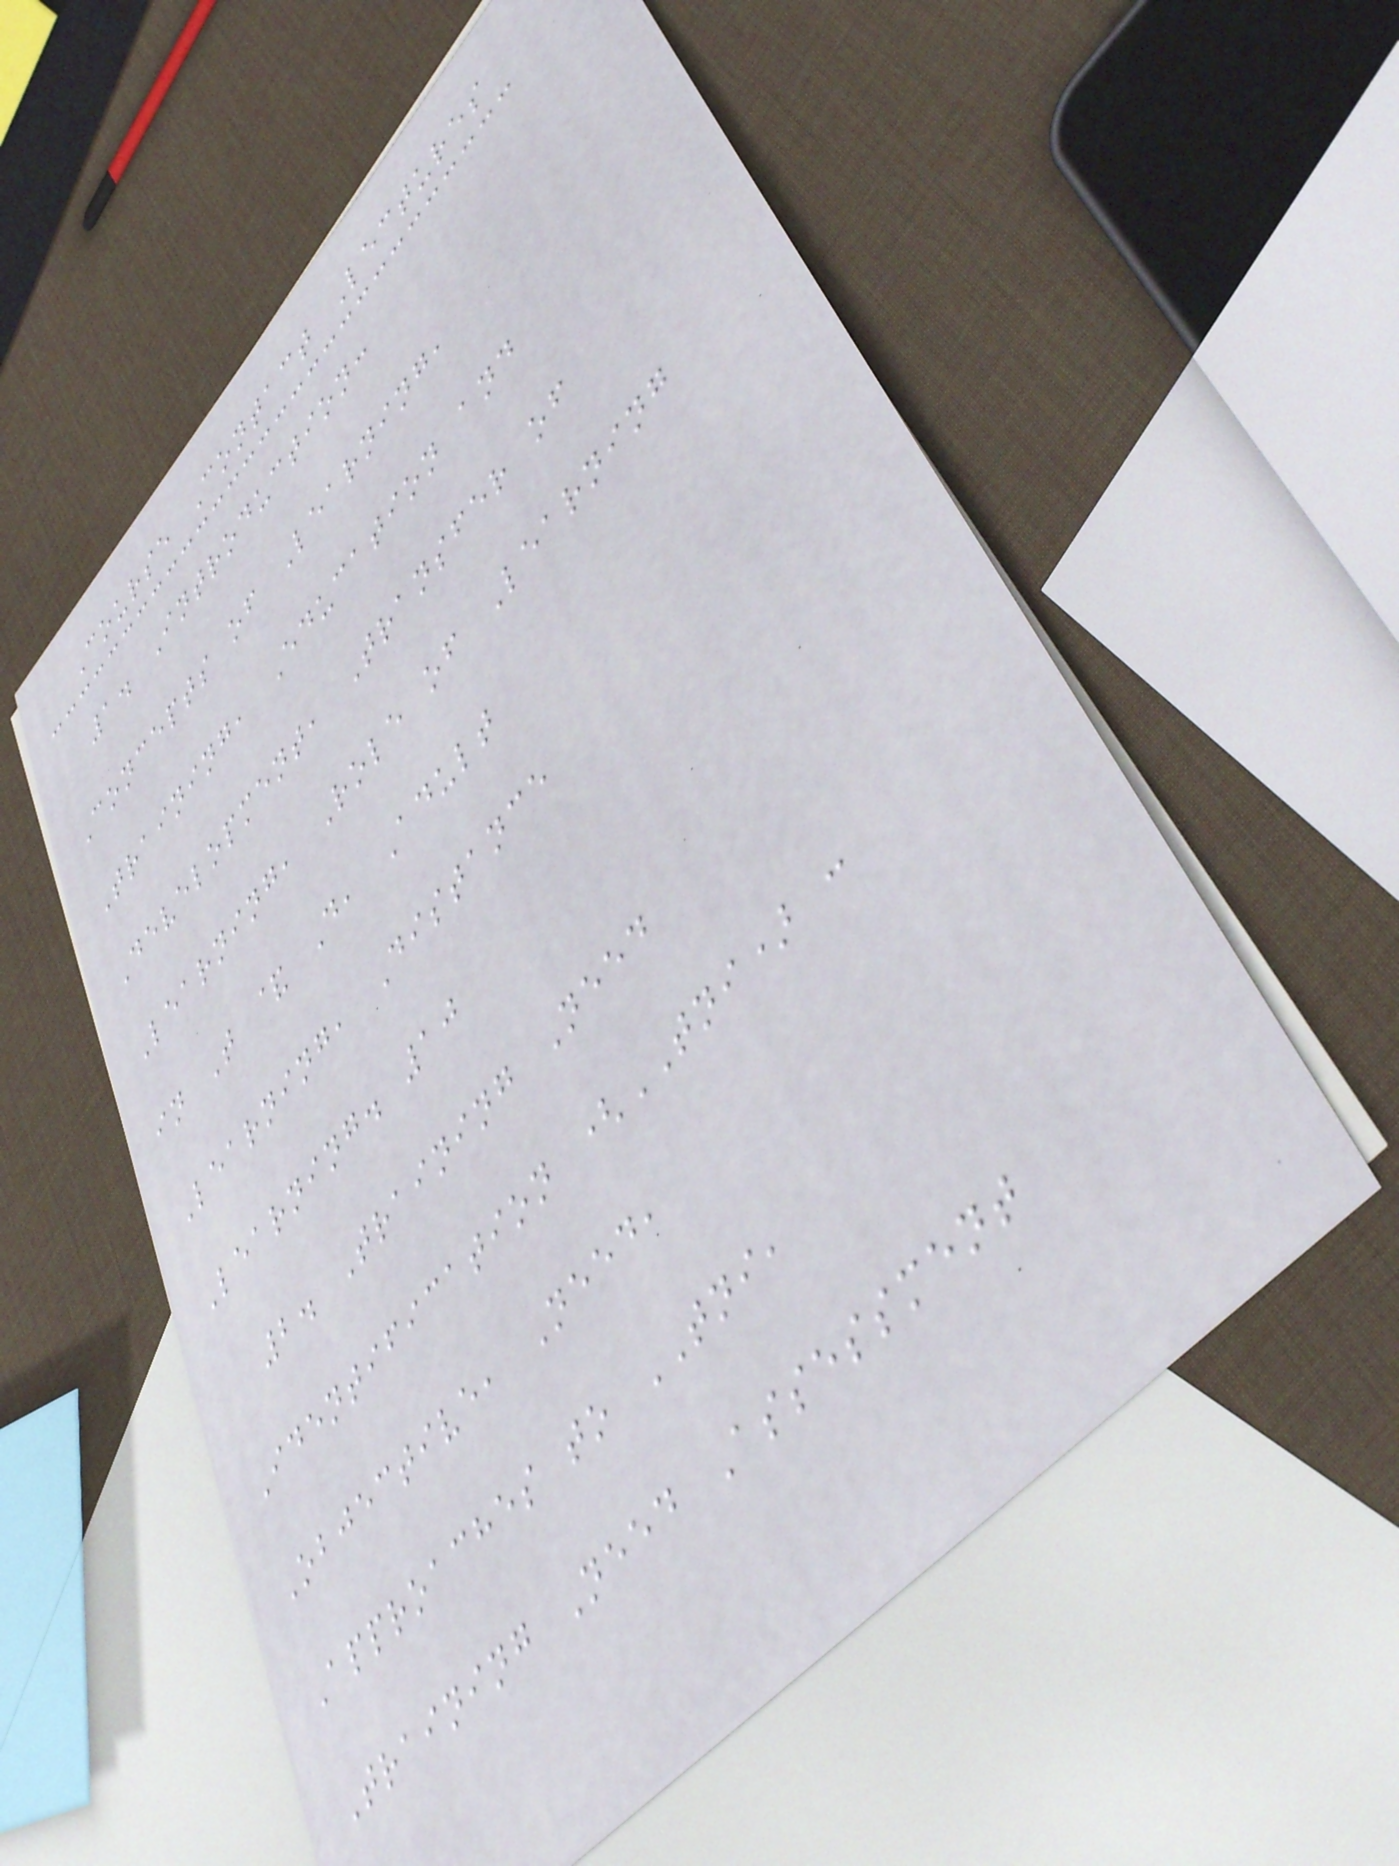Course Contact Lectures
1. Introduction:
Concepts of Learning,
Training, Education and
Development, Transfer of
Learning, Role of Learning
in T & D, Adult
Learning, Distance
Learning. 10
2. Training Need
Identification (TNI) :
Objective, Need,
Approaches to TNI,
Training Need Assessment
